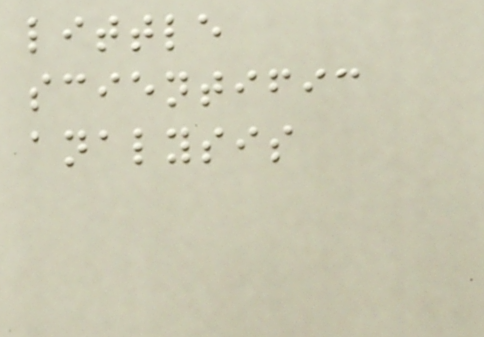little
scientific
analysis
